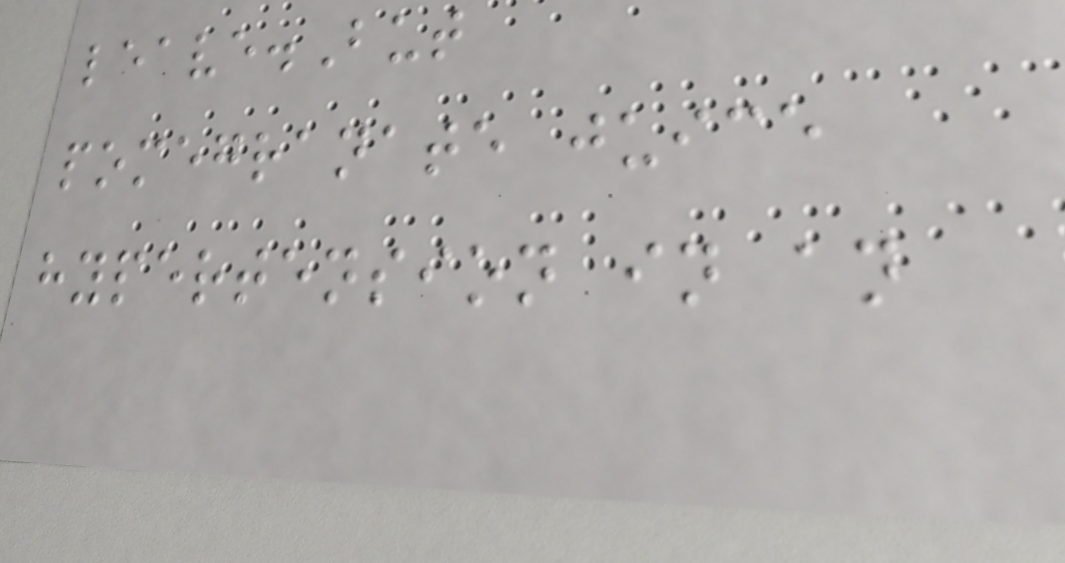leave.But
pomegranate juice
hypertension in an
